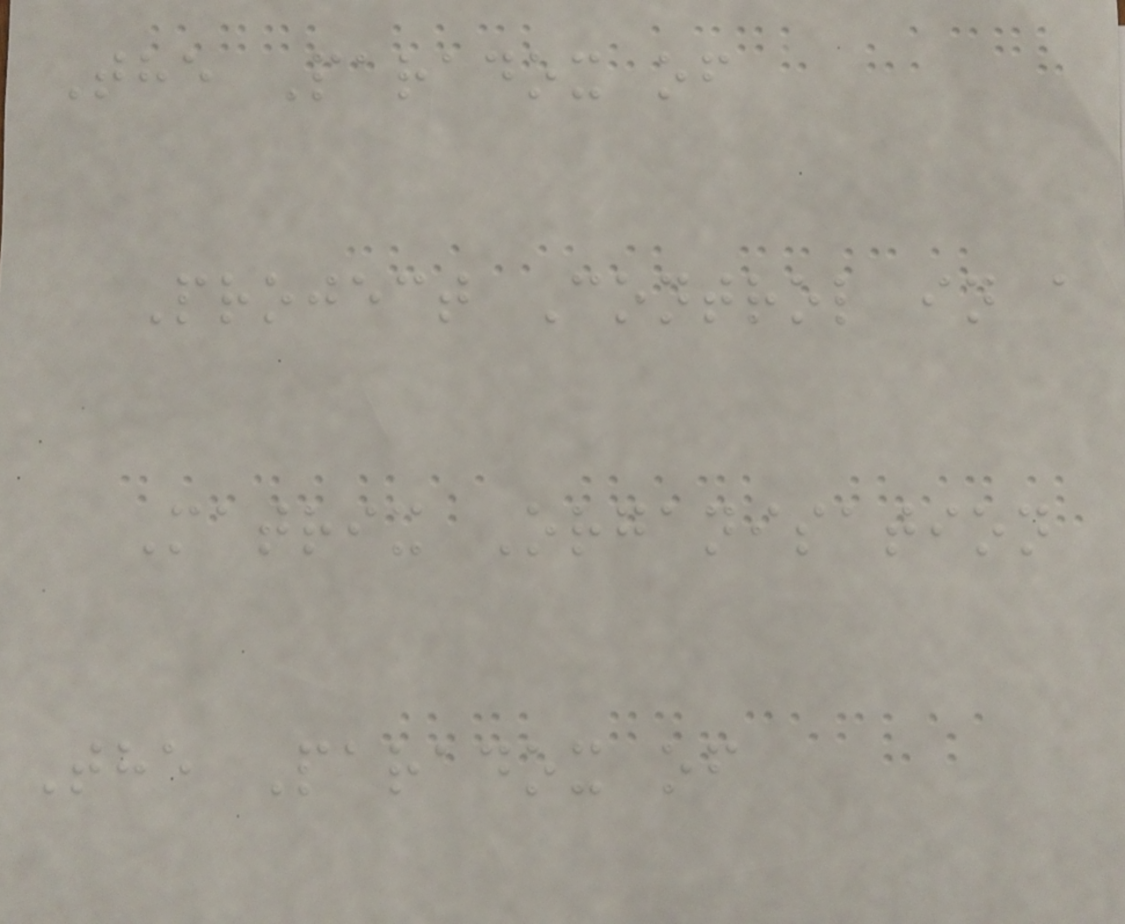The Paradox of
Project Control in a
Matrix Organisation
The Paradox of
